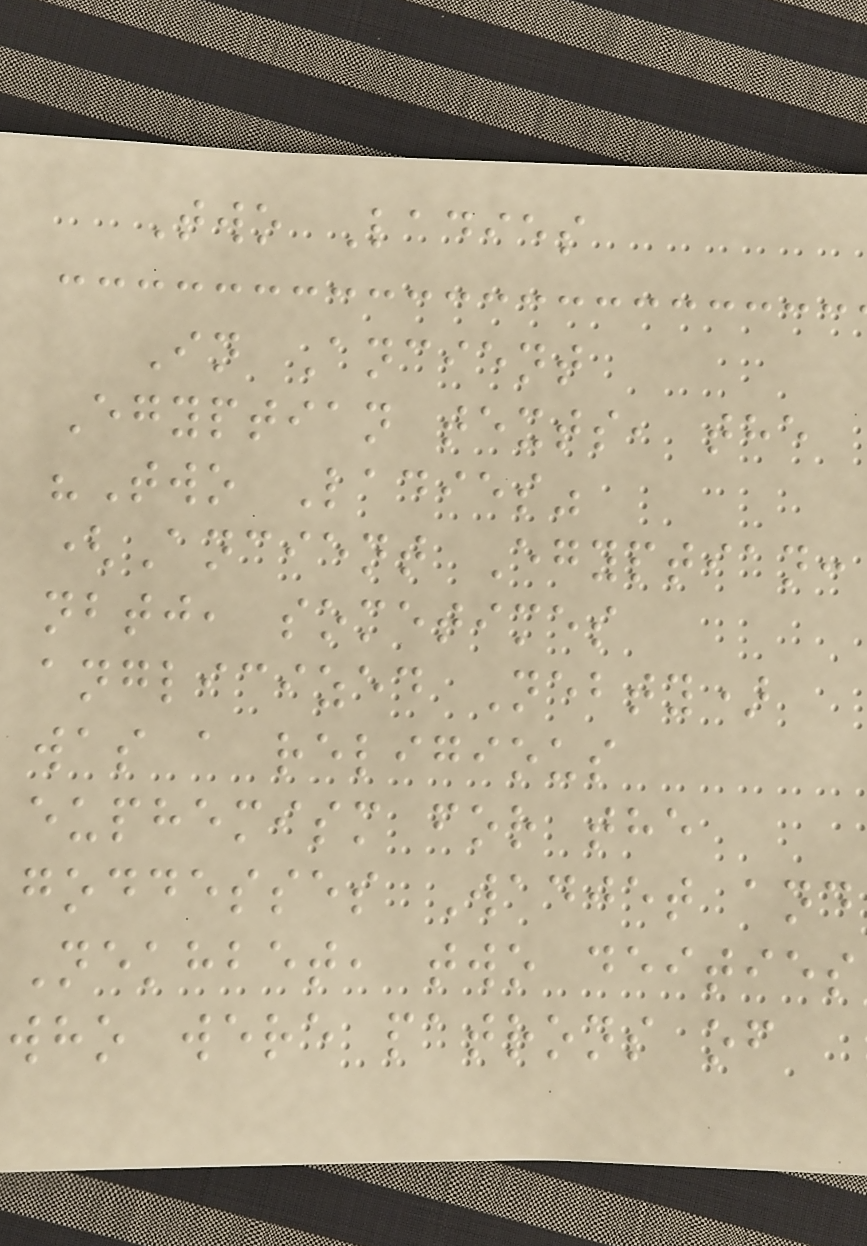Two Ladies
In Ancient
Egyptian texts, the
"Two Ladies"
(Ancient Egyptian:
nbtj, sometimes
anglicized Nebty)
was a religious
euphemism for the
goddesses Wadjet and
Nekhbet, two deities
who were patrons of
